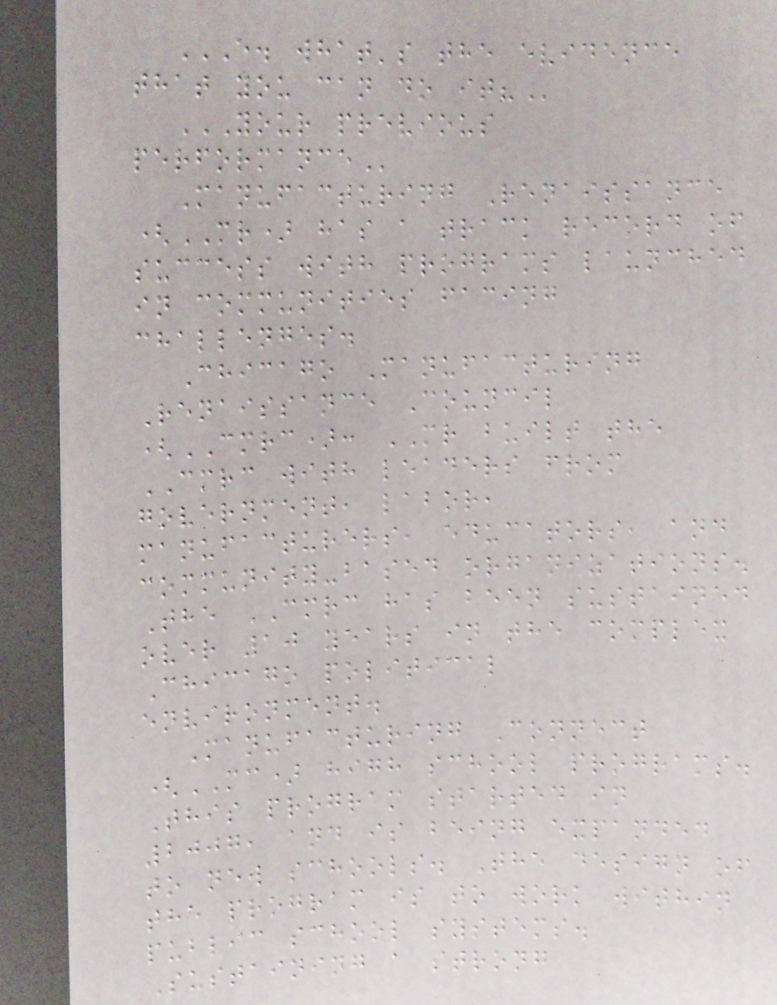E. WHAT'S THE EVIDENCE
THAT YOU CAN DO IT?
YOUR PREVIOUS
PERFORMANCE
Manufacturing Renaissance
(MR) has a track record of
success with programs launched
in communities facing
challenges.
Chicago Manufacturing
Renaissance Council
(CMRC): MR built the
CMRC with leaders from
government, labor,
manufacturers, educators, and
community-based organizations.
The CMRC has been sustained
over 10 years in the complex
Chicago political
environment.
Manufacturing Connect
(MC) high school programs.
This program started in
2007, and is being expanded
to new schools. The design of
the program is to work within
public school systems.
Sustaining a strong
